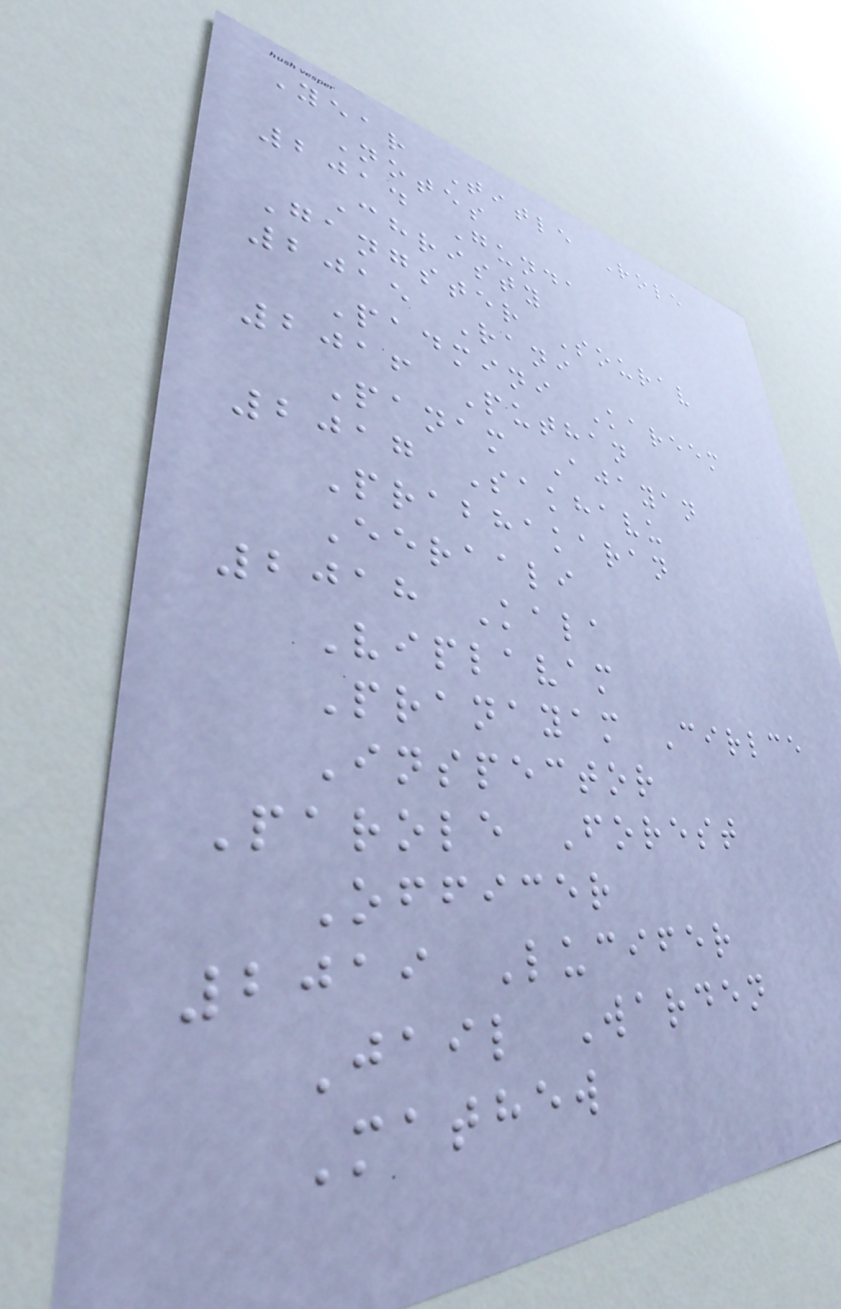Year Title Role
Notes
2014 Gunda
Christy
Gangster Sourav
2015 Rani
Padmini Kareem
2016 Puthan
Panam Ajayan
2017 Sakhavu
Prabhakaran
Eeraali
2018 Kala
Viplavam
Pranayam Cirlce
Inspector
Parole Forest
Officer
2019 Lucifer
Jail Warden
Mathew
